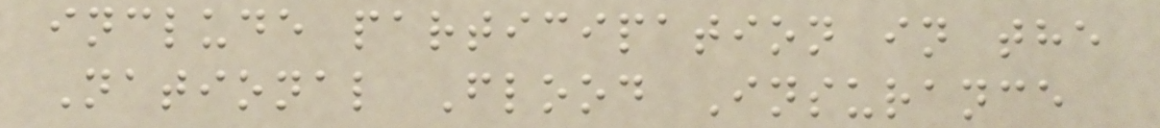include participation in the
National Flood Insurance
